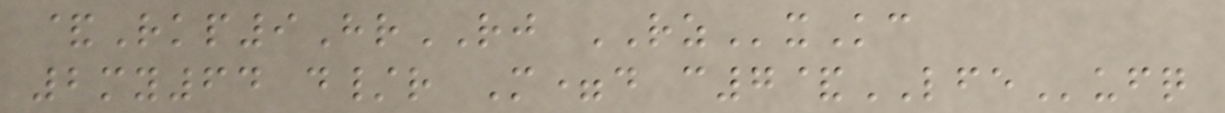&Rkp9HrRJ RZxKc
2my64 d/r M=d c7&LFEufq
